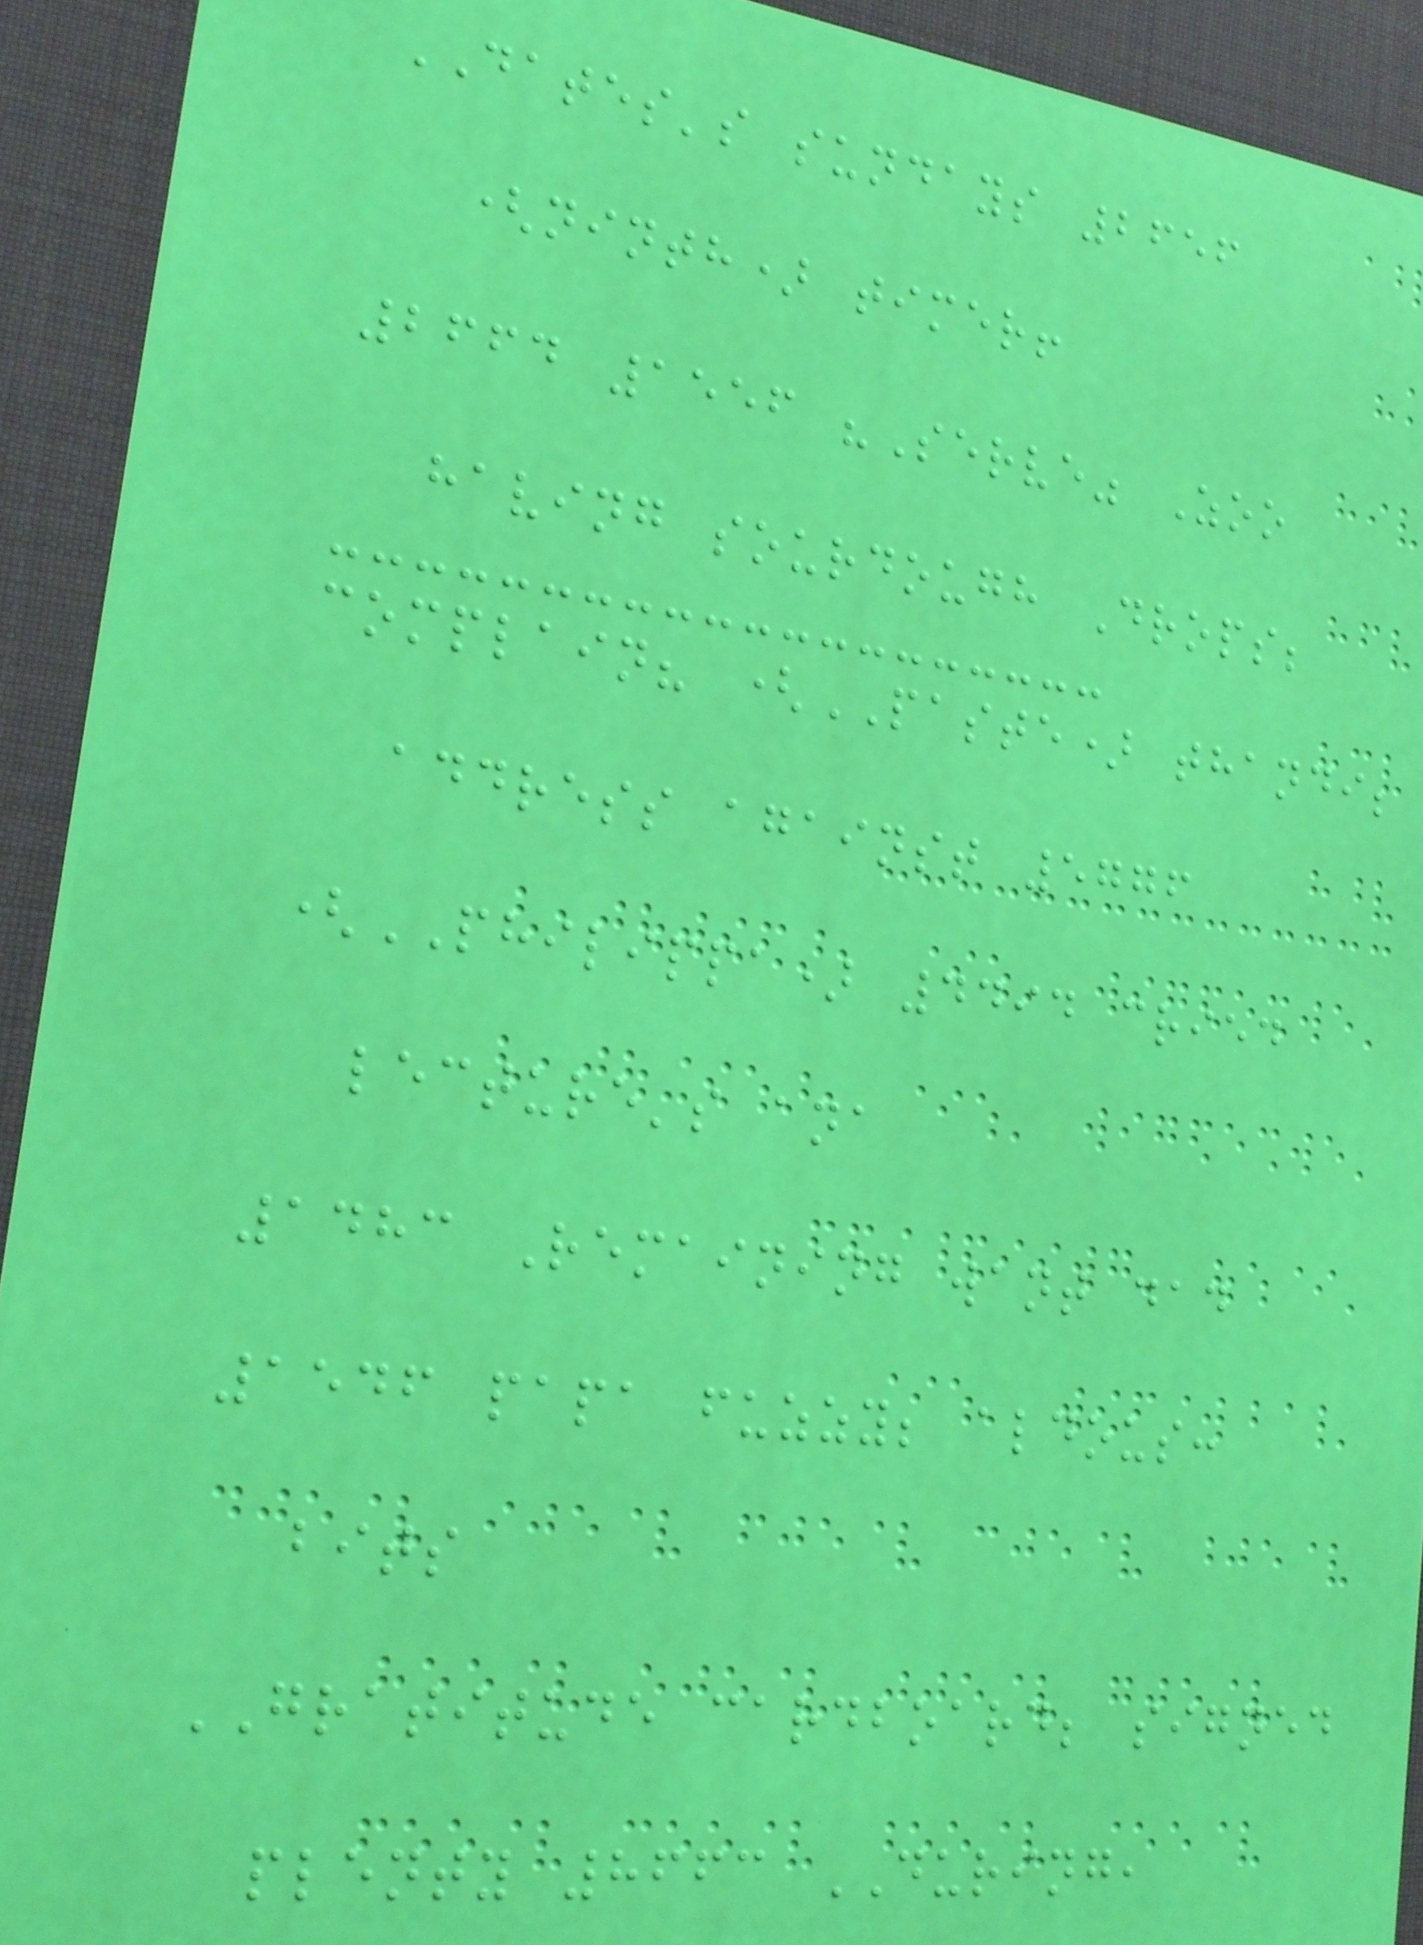DATES's sundays 2656
(ninth) timer!
2664 1556 "Serve" Zoo
having sourdough Drops;
complain? (PASTE) thandi;
address against 5776
(PHILIPPA) 4494 cried
lecture's ana
1483 Remaining want dad
1546 papa fuzzy; aldous:
bits
GRATITUDE cardboard; signed
plenty 8663 DURING,
